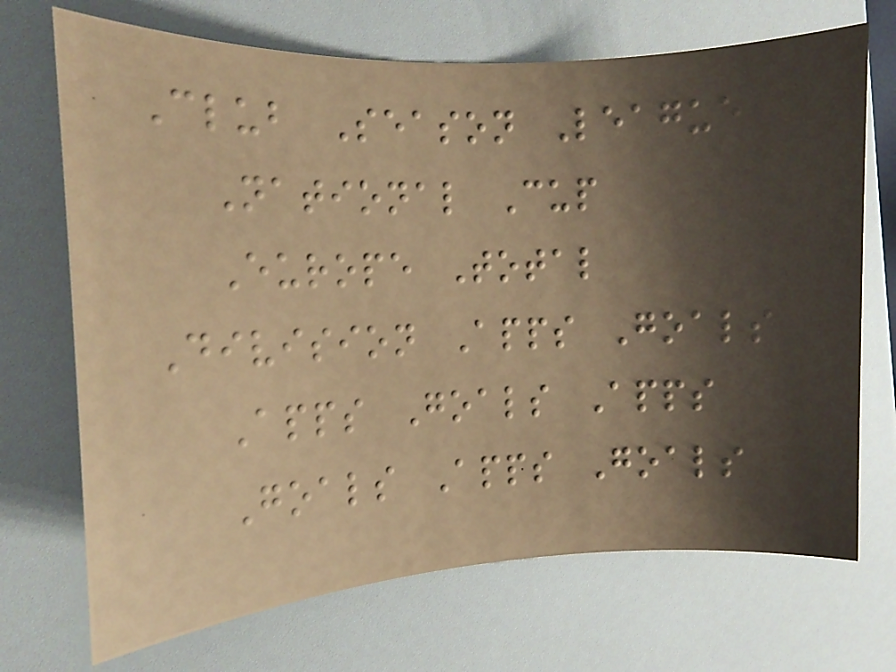Club Season League
National Cup
Europe Total
Division Apps Goals
Apps Goals Apps
Goals Apps Goals
